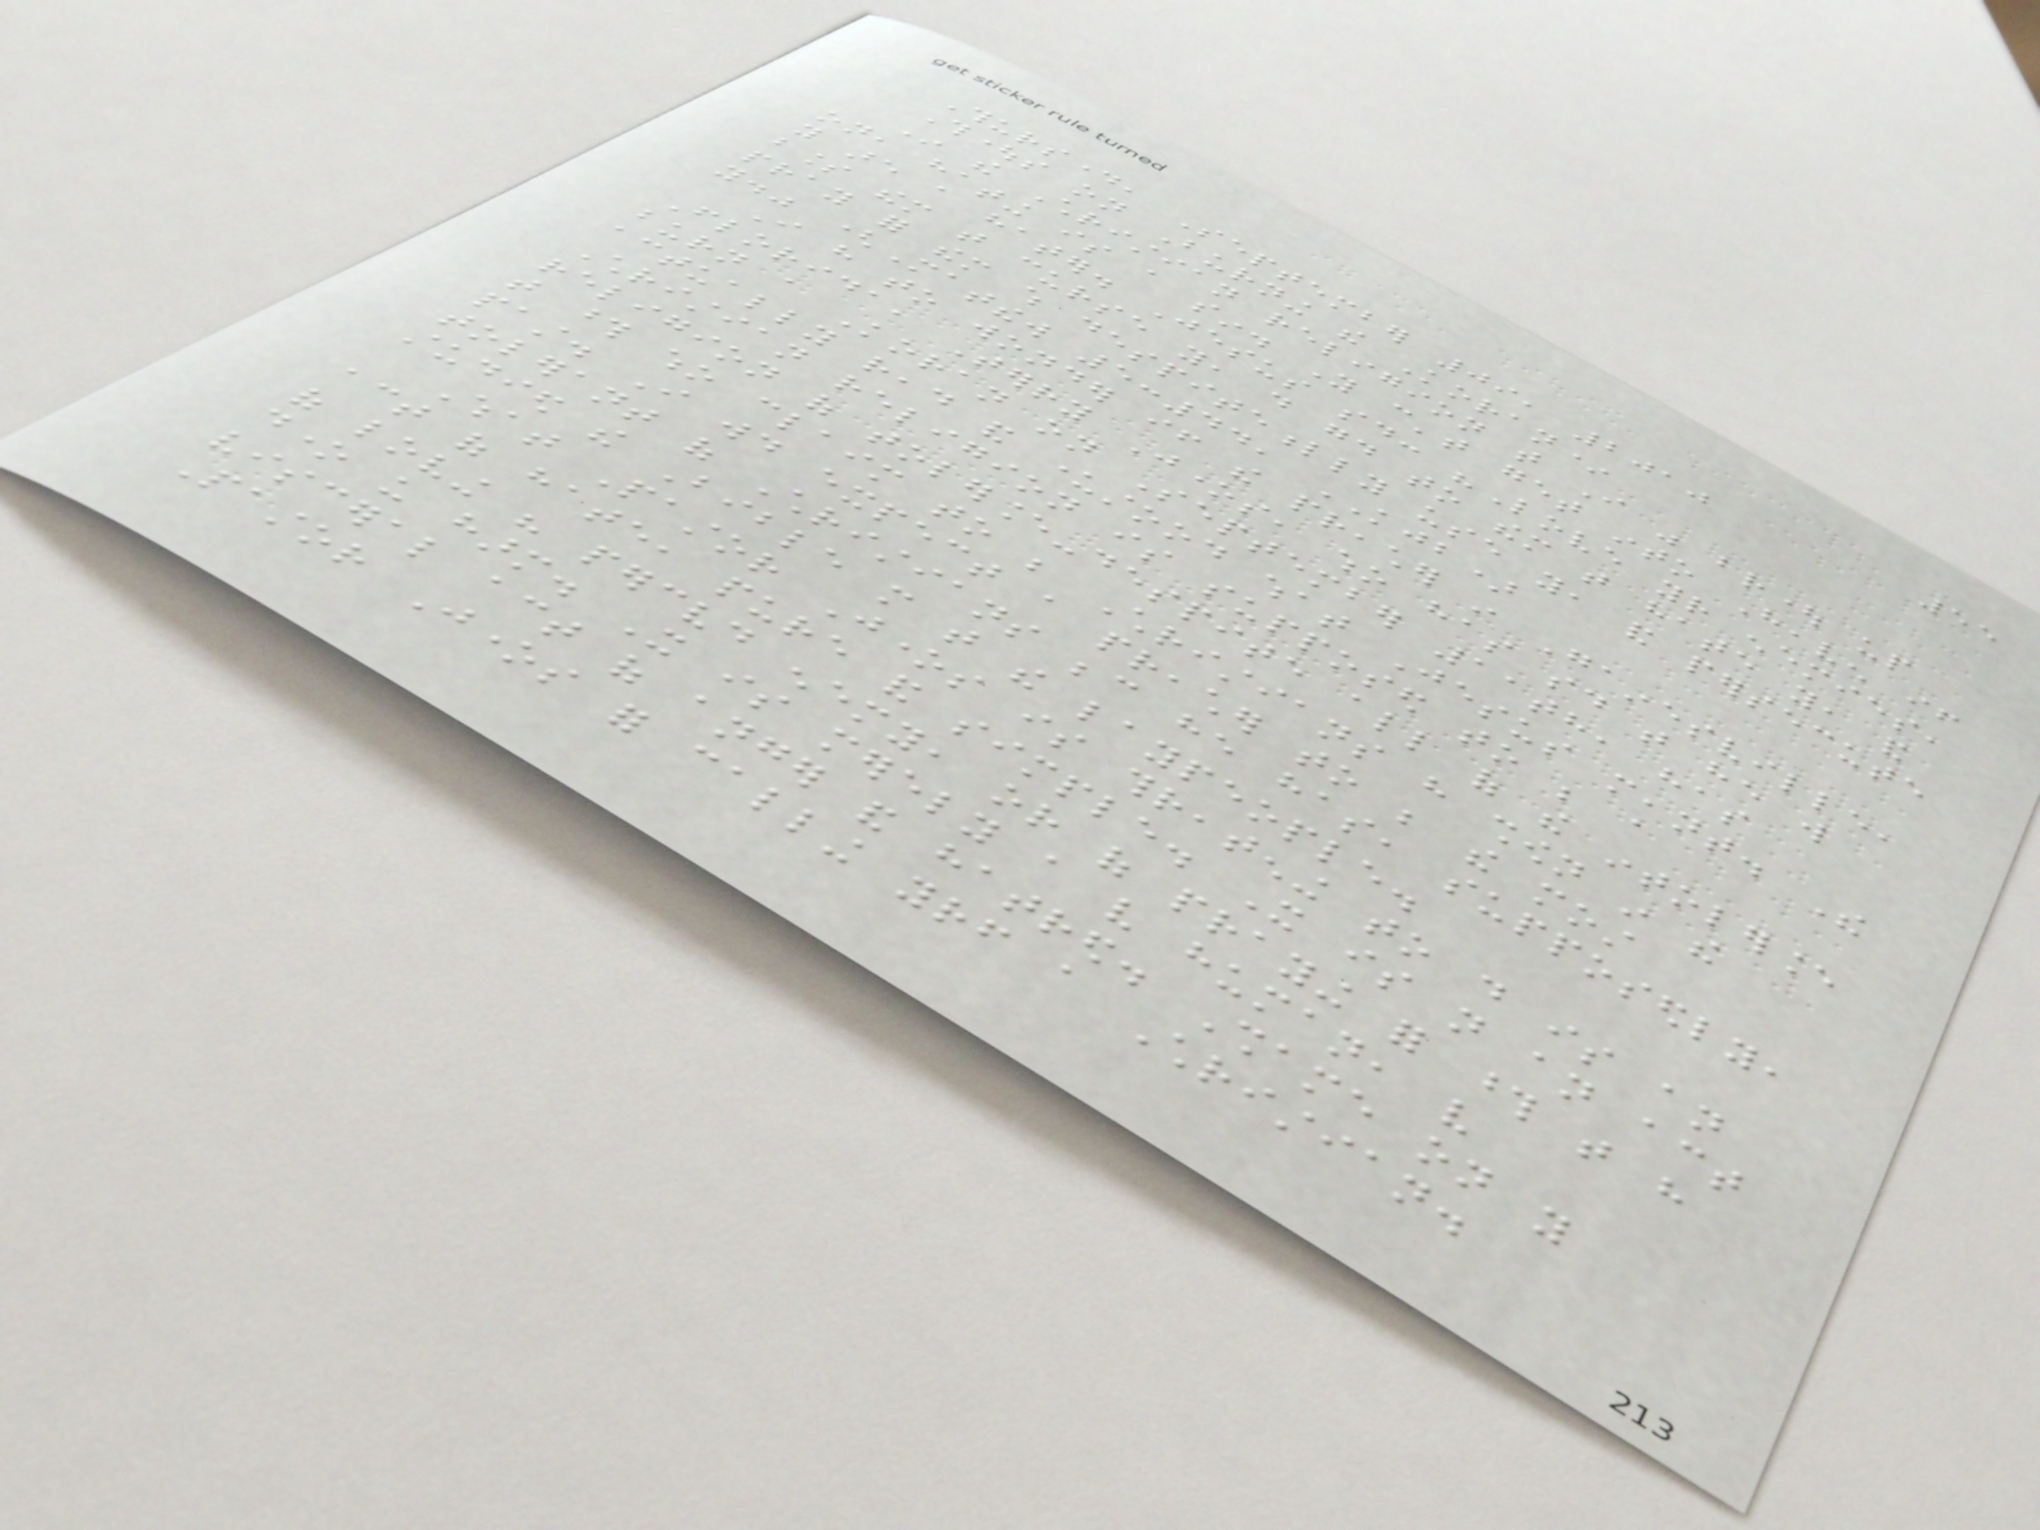55
Thursday, September 09, 2010
Thoughts on Burning the Koran*
In the Christian religion that I was brought up
on, hating is a sin. You can't get into Heaven if
you are a hater. Jesus said: "Love your enemies,
bless them that curse you, do good to them that hate you, and
pray for them which despitefully use you, and persecute
you." (Matthew 5:44, KJB)
I have to wonder if the preacher in Gainesville,
Florida, Terry Jones, who has said that he will
burn a Koran on September 11th, has
actually read and understood what Jesus meant. The
Christian religion is supposed to be a
religion of tolerance-despite all of the intolerance
that those who claim to be Christians have shown in the
past. I would expect a preacher to be the most
tolerant of Christians because he has, supposedly,
studied the Bible more that the laypeople.
What Pastor Jones is threatening to do is an
act of hate, pure and simple. It is not an act
of loving his perceived enemy, or of praying for those that have
done us harm. It is merely a very human, very
visceral act of anger and hatred. Shame on you
Pastor Jones for calling yourself a Christian.
